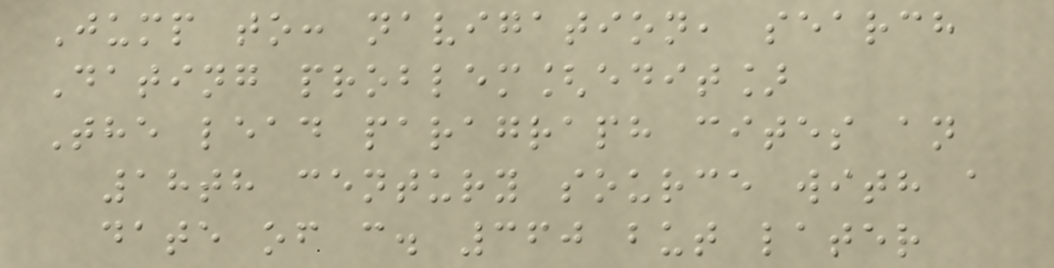Jump to: navigation, search
Dating problem[edit]
The lead paragraph cites an
18th century source with a
date of c. 360 but later
